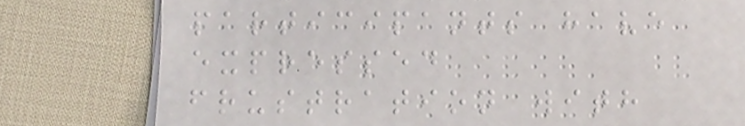participants have
expressed
frustration with
